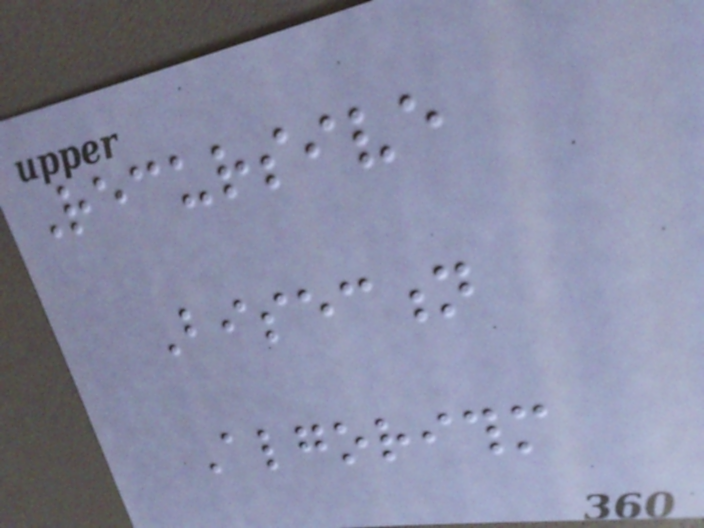Recursive
Bisection
Algorithm
